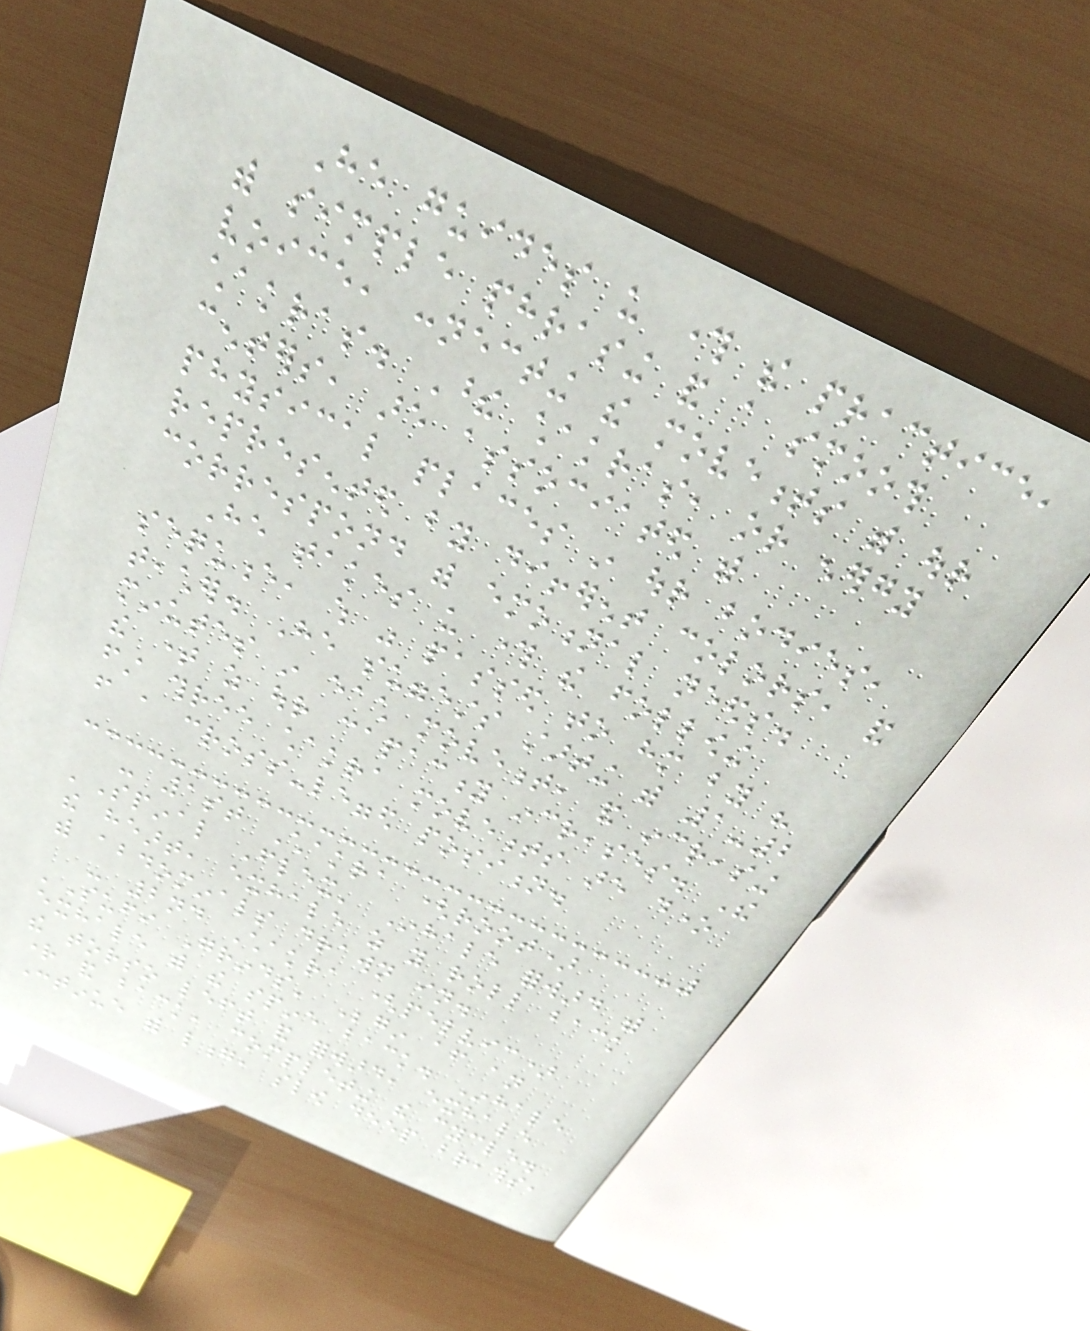He guides us through the practice,
with simple phrasing and a smooth
voice, connecting the movements with our
chakras. These chakras, or energy
centers, are associated with
physical places in our bodies,
represented by different colors, and
correspond with emotional needs.
He takes us through the following
sequence, which was passed to him by his
teacher. He suggests starting with 1-2
minutes in each movement, and increasing
the time as our capacity increases. The
first three chakra movements are done
from a cross-legged position.
- 1st Chakra (root)
'Spinal Flex' Inhale forward with
the heart, exhale as you roll back
with abdominals drawn in.
- 2nd Chakra (pelvic)
'Sufi Grinds' Begin after an
exhale with the spine back. Inhale
the torso left and forward, exhale
right and back, completing the cycle.
Continue with long, slow deep breaths,
